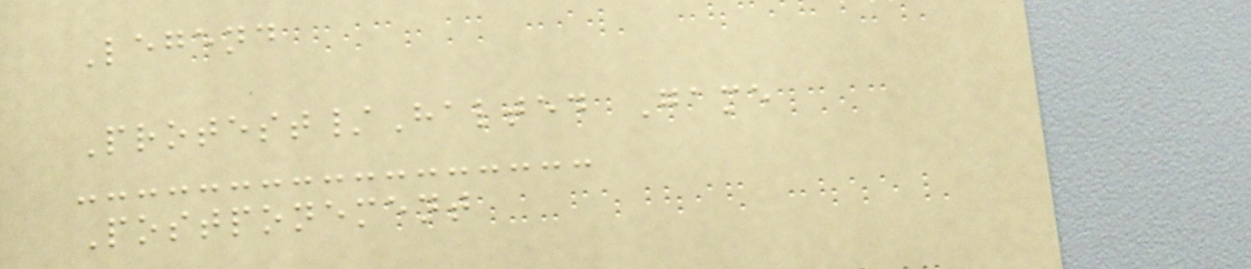Legend
Protest/Halted Game
Postponement
